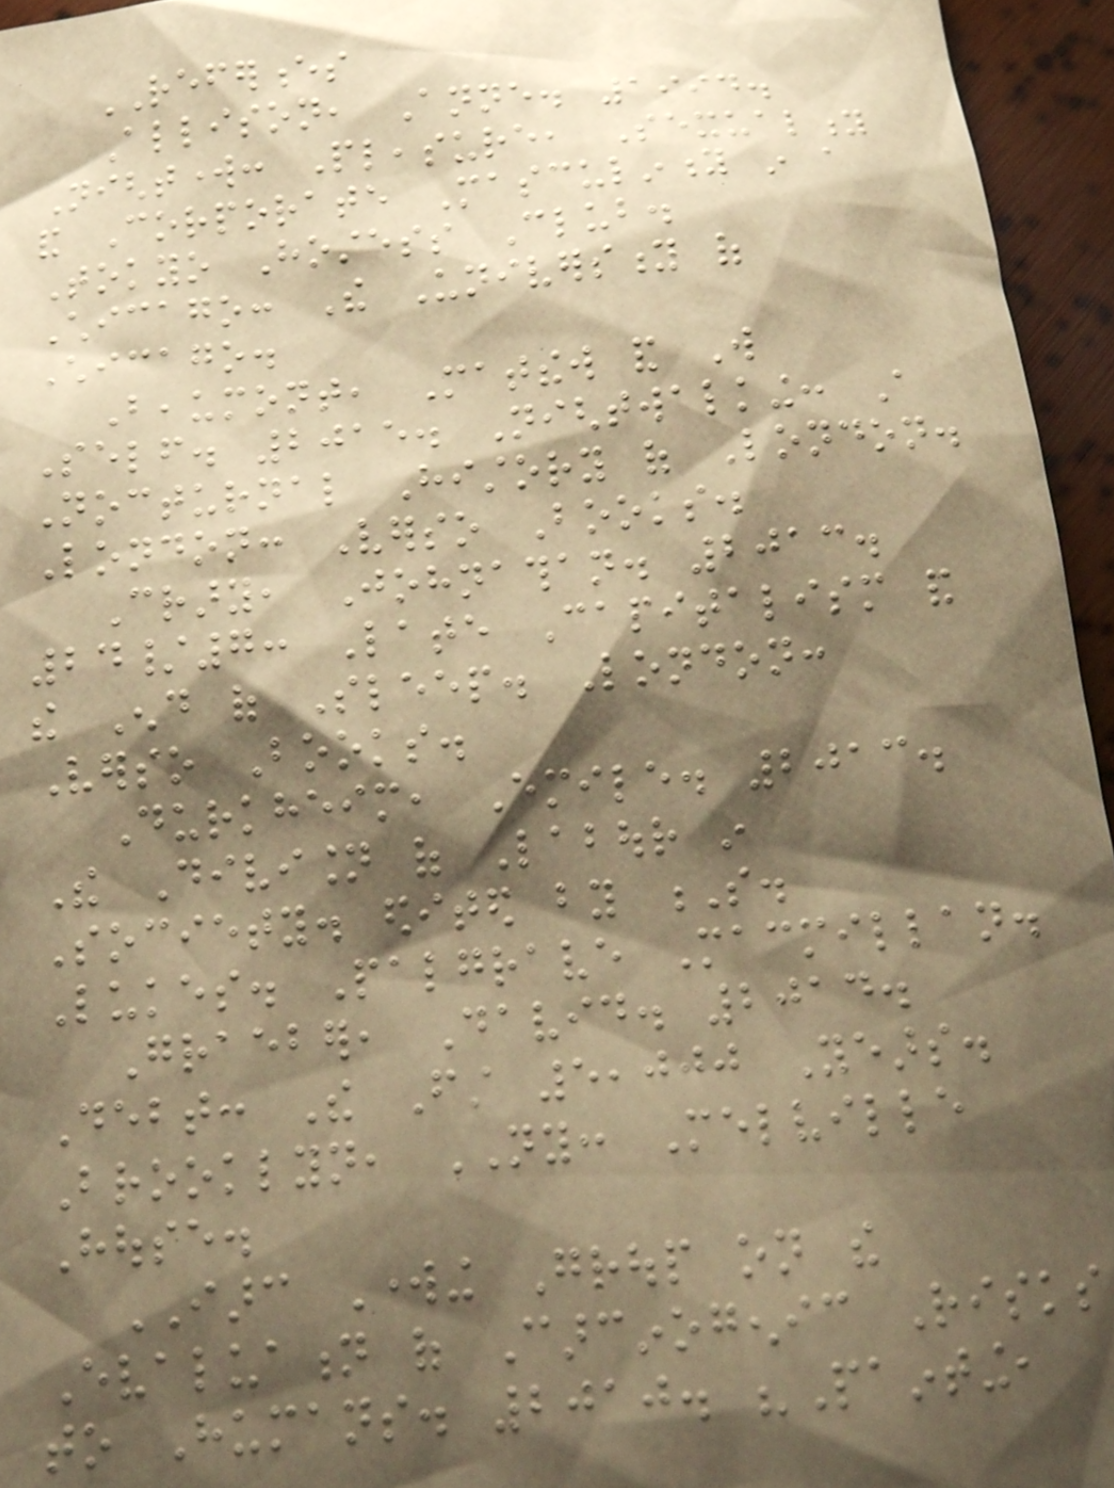REFERENCES
Allison, Anne. 1994.
Nightwork: Pleasure, Sexuality
and Corporate Masculinity in a
Tokyo Hostess Club.
Chicago: The University of
Chicago.
Beaumont, Matthew and Will
Self. 2015. Nightwalking: A
Nocturnal History of London.
London: Verso Books.
Crary, Johnathan. 2013.
24/7: Late Capitalism and
the End of Sleep. London:
Verso Books.
Durkheim, Emile. 2013.
The Division of Labour in
Society. edited by S.
Lukes. Palgrave Macmillan.
Graeber, David. 2014.
Debt: The First 5,000 Years.
Brooklyn, NY: Melville
House.
IARC Working Group on the
Evaluation of Carcinogenic Risks
to Humans. 2010. "Painting,
